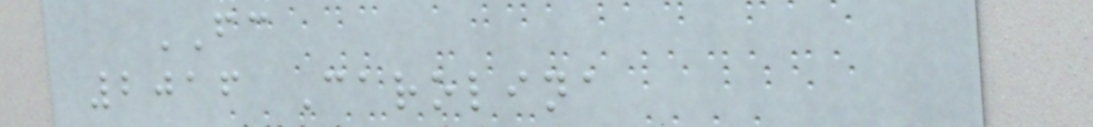FC
2016 Carolina
